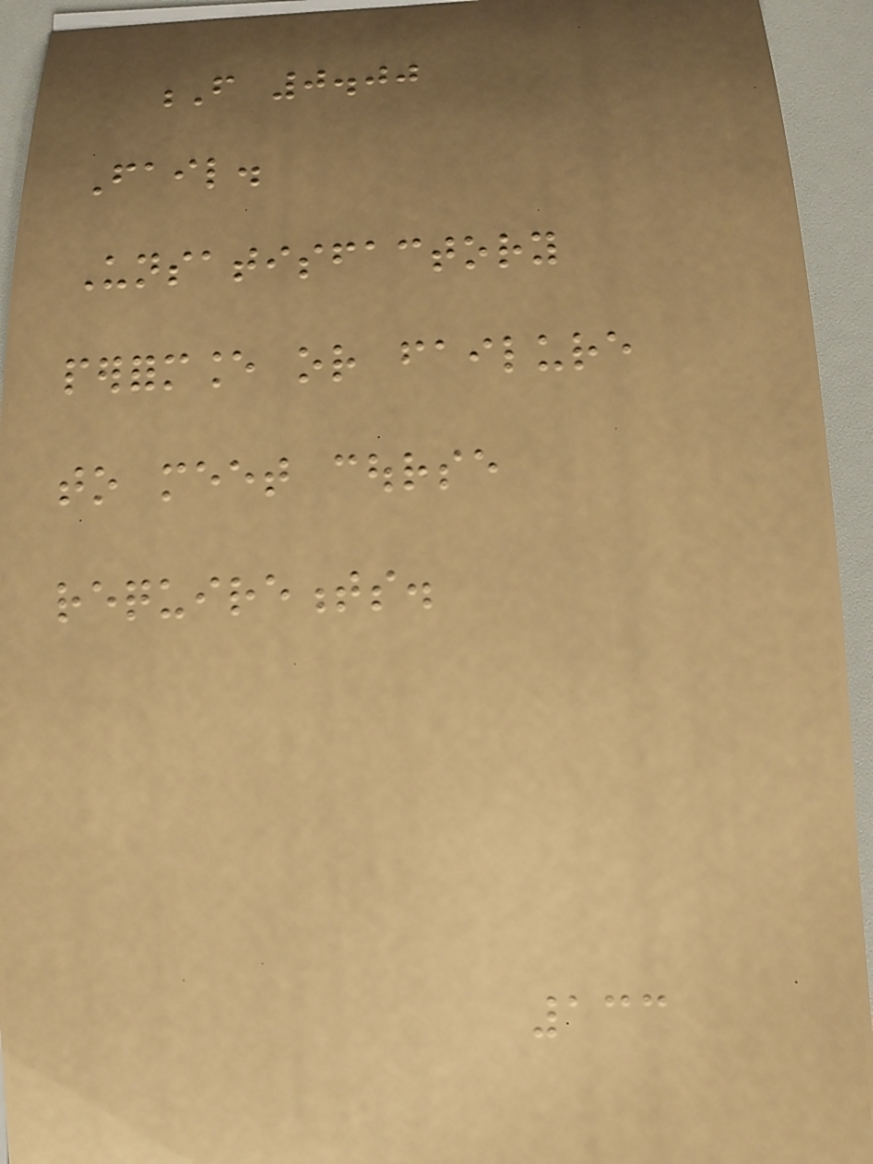F 0.00
Fail.
Unsatisfactory
performance or failure
to meet course
requirements.
133
